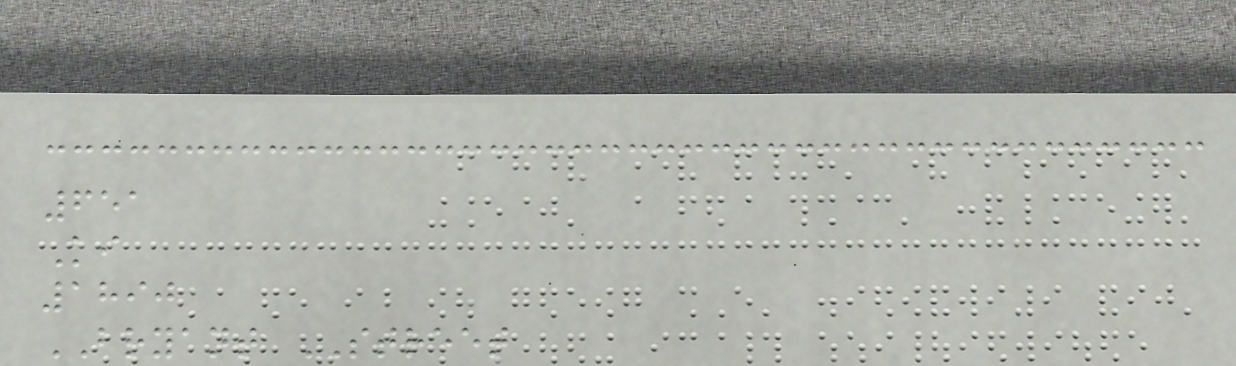651
Ki
1890
BRYANT STREET
